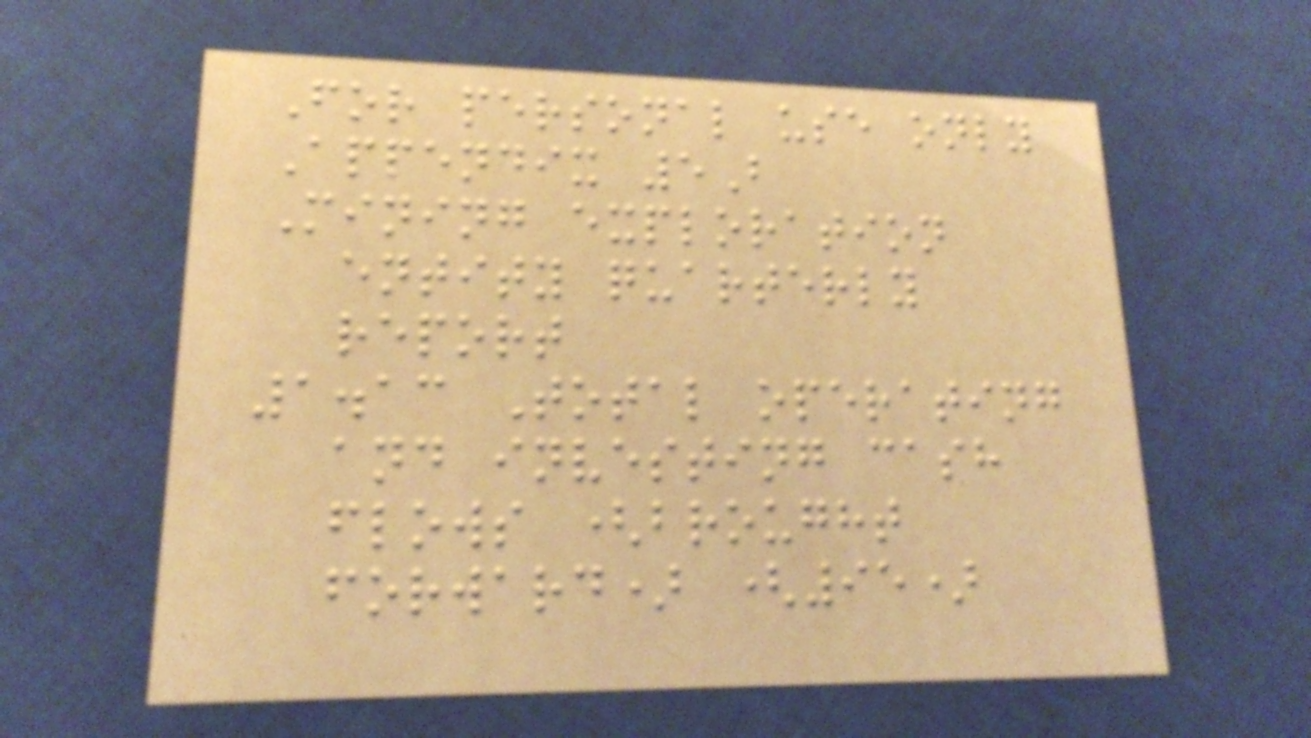For personal use only
Appendix 5B
Mining exploration
entity quarterly
report
1.13 Total operating
and investing cash
flows (brought
forward) (95)
